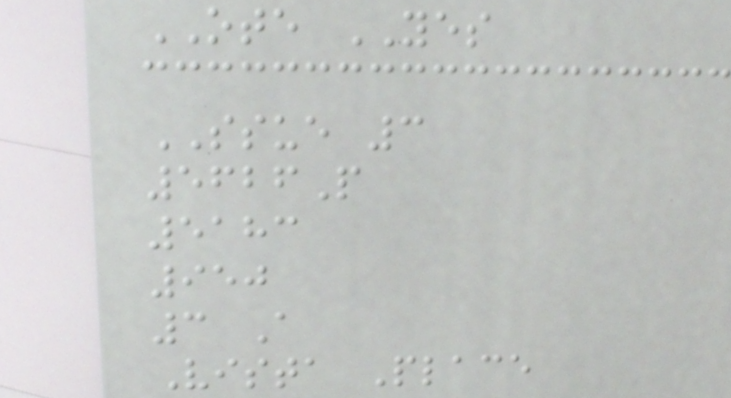OTE YES
SSUE 3
5626P
5183
950
3 A
Vista Place
